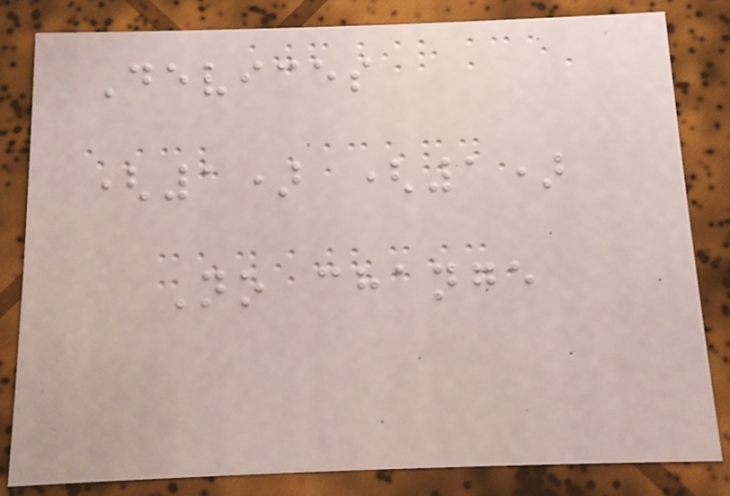Devices
(1) (1)
No change
